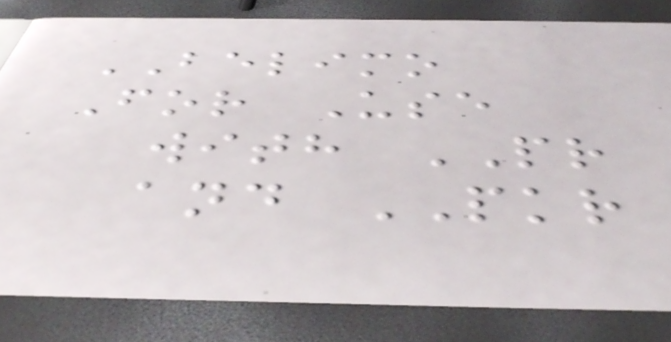BELIMO
For Use
with PR
and PKR
